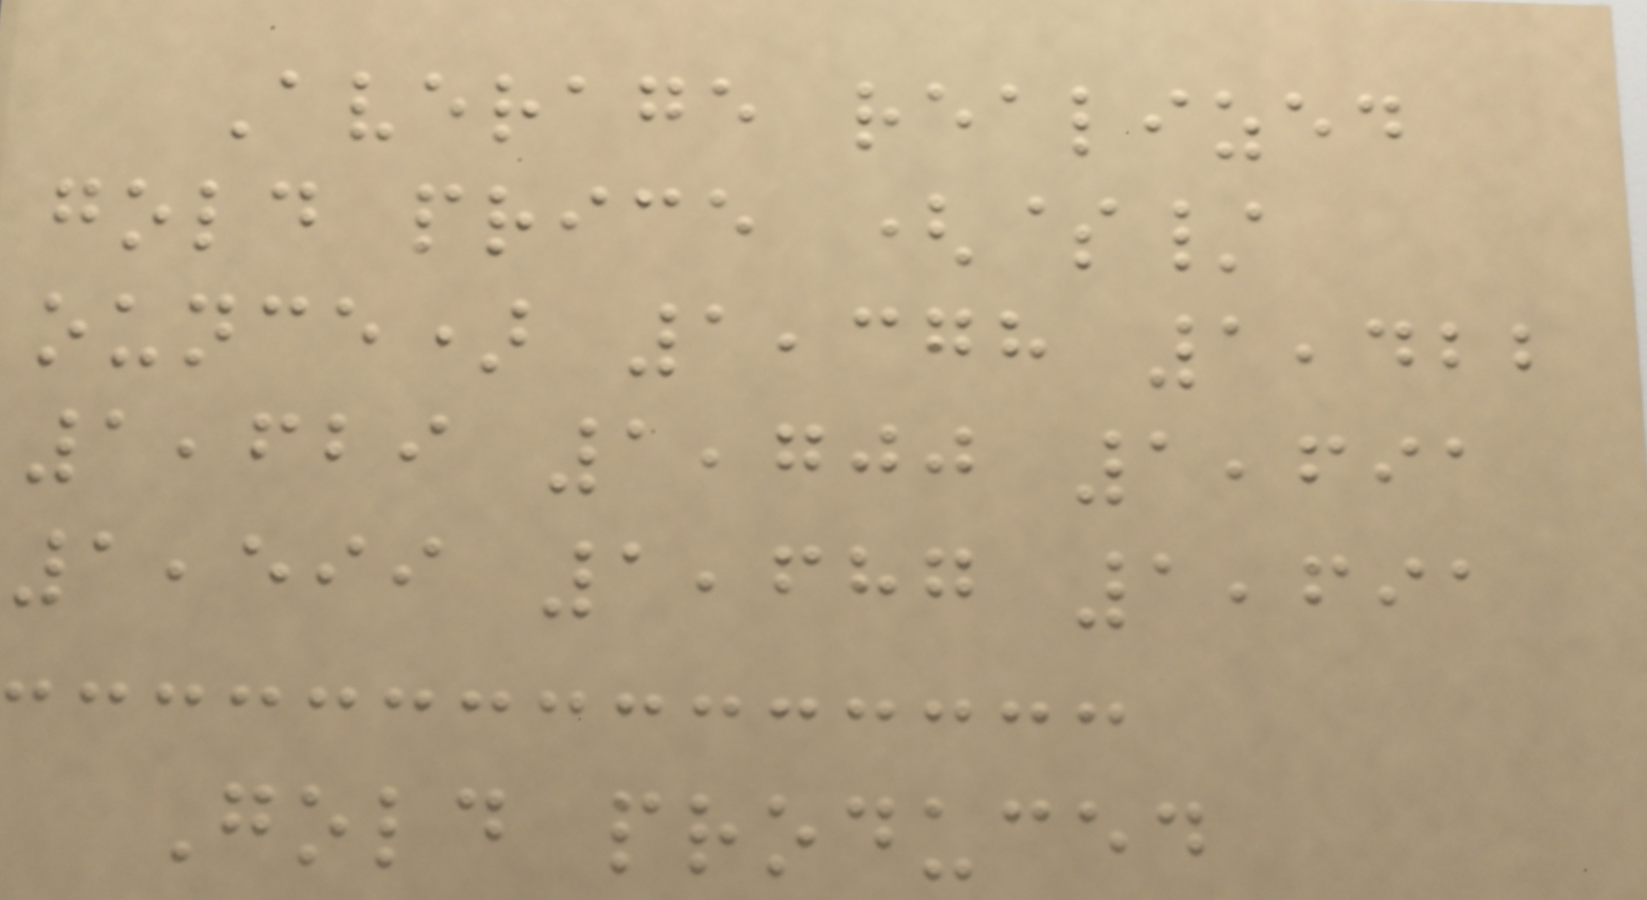Average realized
gold price ($/
ounce) 1,378 1,422
1,629 1,700 1,691
1,599 1,687 1,691
Gold produced
